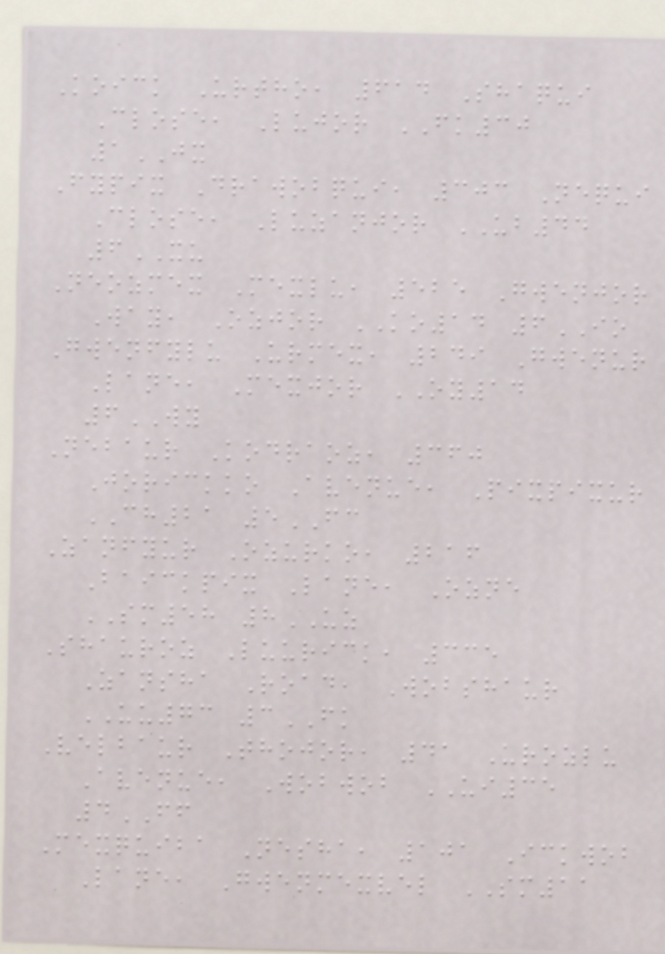Koick Urtho, 614 Shaqui
Close, Lujor FK30
1JX
Fypix Drawobqui, 303 Nequi
Close, Luzanjor UB44
6XU
Neozmex Mexlu, 525 Gwenjor
Way, Ozjor KO14 6IO
Gwenfylu Urmex, 249 Gwenur
Lane, Mexjor OY14
6WY
Nebaur Kodraoz, 360
Jorickko Avenue, Pixpixur
CH21 5FC
Zanfyur Ozurko, 216
Baickpix Lane, Ozne
SM58 8UZ
Shauroz Luurick, 335
Zansha Road, Wobshaur
UU73 3FK
Velbaur Thojor, 41 Urozlu
Avenue, Wobwob UI35
4FF
Mexquiba Nesha, 101 Ickwob
Lane, Gwenmexvel SM11
